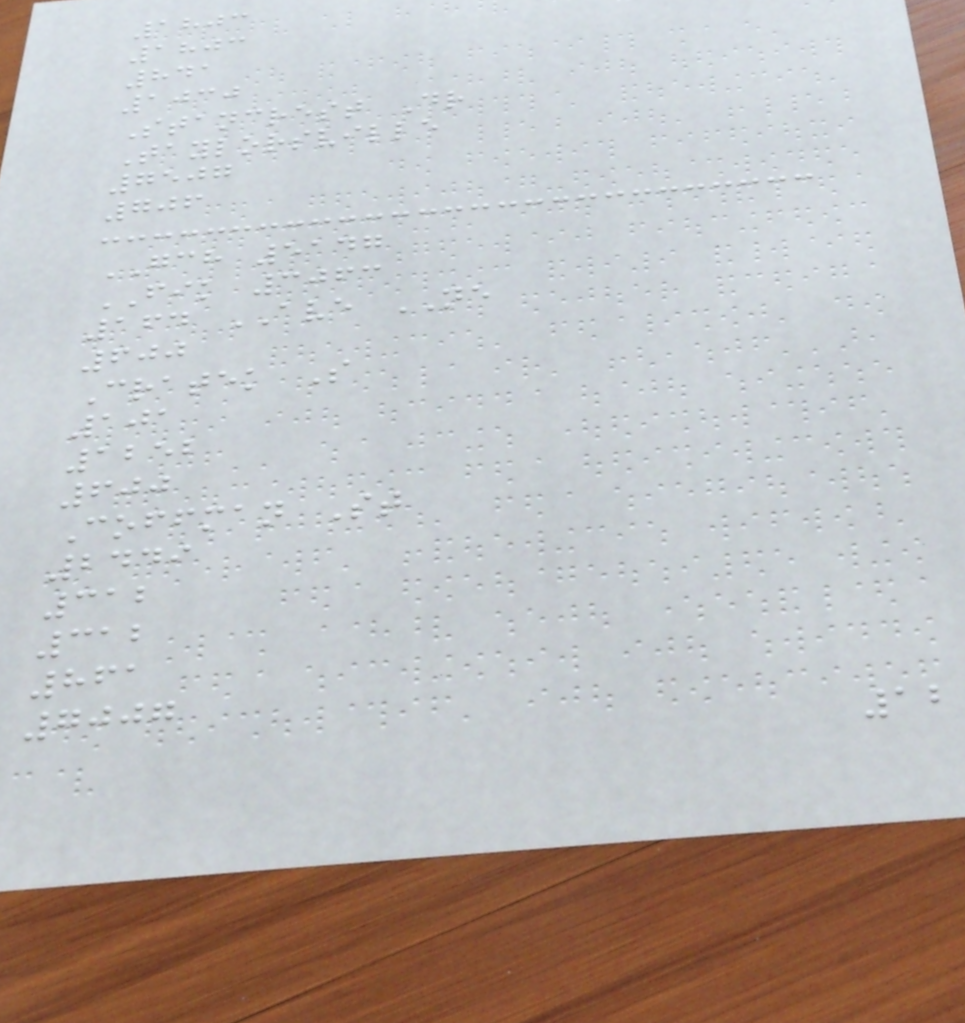1803
1803
841
1030
Stancrest Dr
Taylorsville
7507
706
GCH 5147
FIK 3063
164 AVE NE
600
Cratek S
101
1252
600
Coffman St
2449
312
312
861
7007
12
